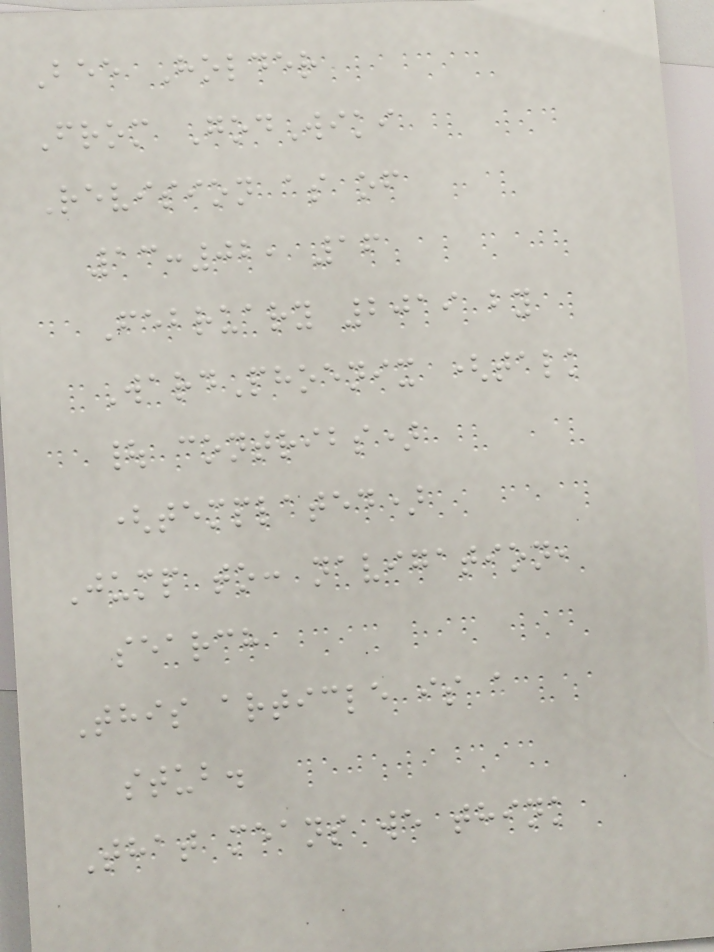Bee Holder
From GodWiki
Revision as of
13:02, 16
February 2019 by
WardPhoenix (talk
| contribs)
(templated)
Jump to: navigation,
search
This article is a
stub.
That means we think
